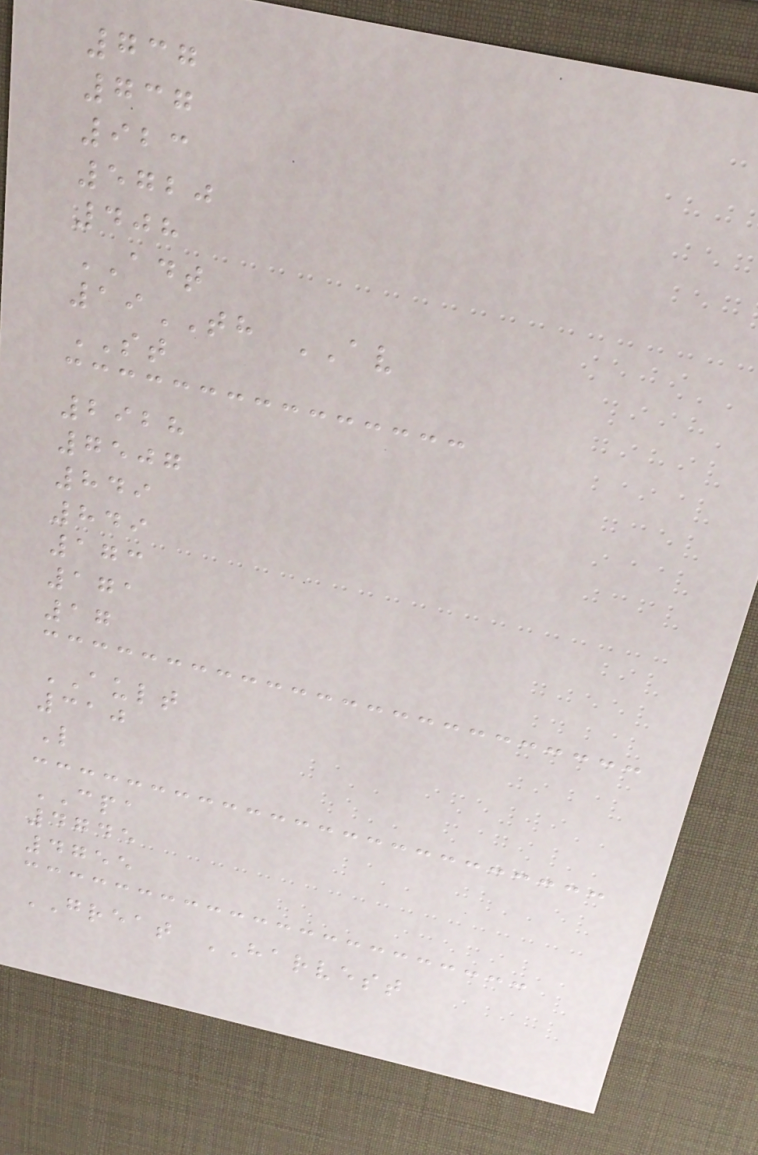737
737
923
5720
408
ADT
19TH AV
ST
2928
7507
849
849
173
171
17
AULT
310
L
CPA
4745
4755
GREAT HARVEST
